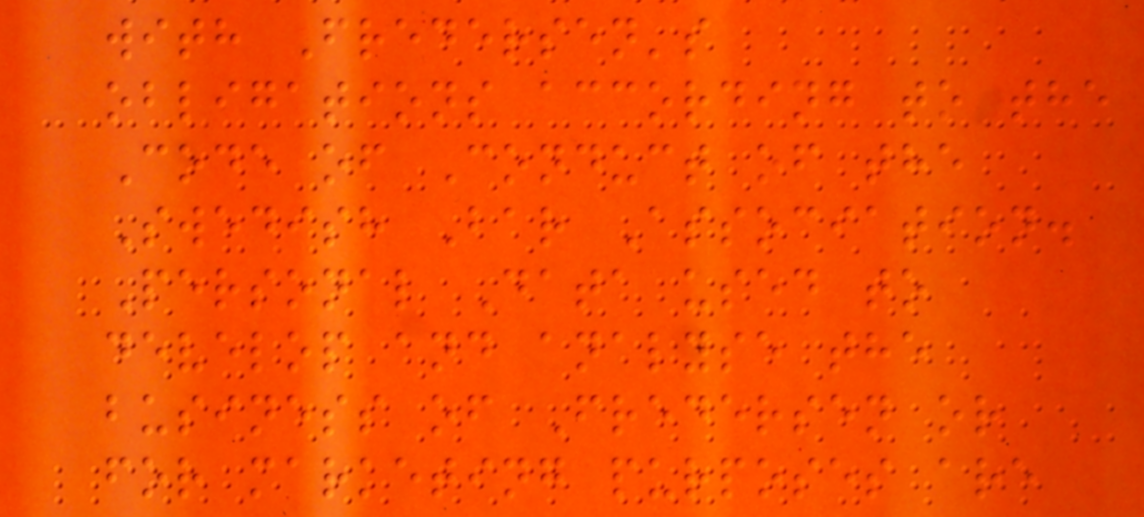with Fredersen's
obligations according to the
Code of Conduct of the
Swedish Bar Association.
Personal Data used to
develop and analyse the
business of Fredersen or
for marketing purposes are
